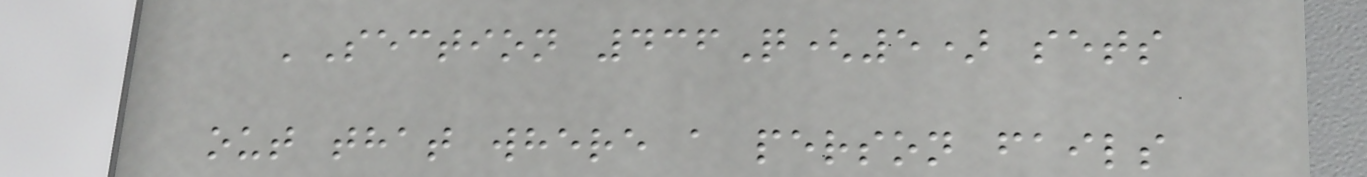'Section 436Q(5) sets
out that where a person fails
